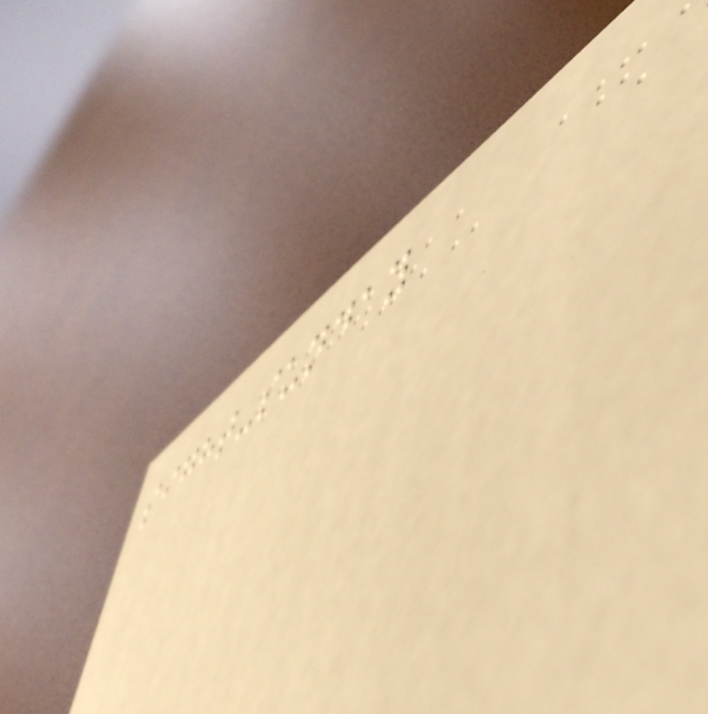sight-sunday
